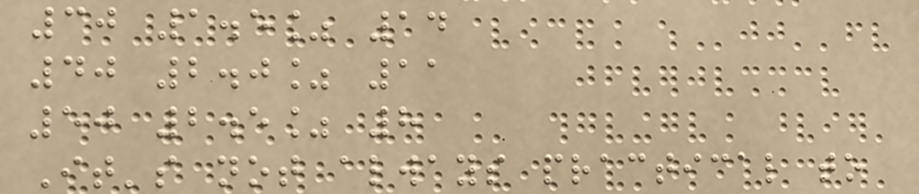30 1.5% 14
40 2.0% 11
50 2.5% 8
It's not always practical to
